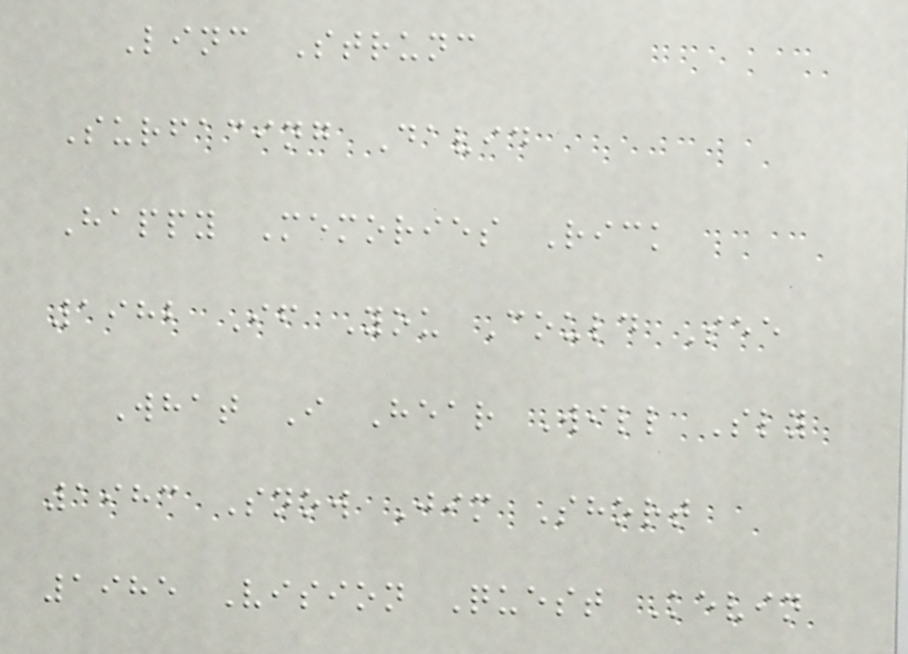Linc Strunc
Surfacing David
Happy Memories Rick
1982 If You Could See
What I Hear Will Sly
1983 Snow Jim Short
1985 Vision Quest Kevin
